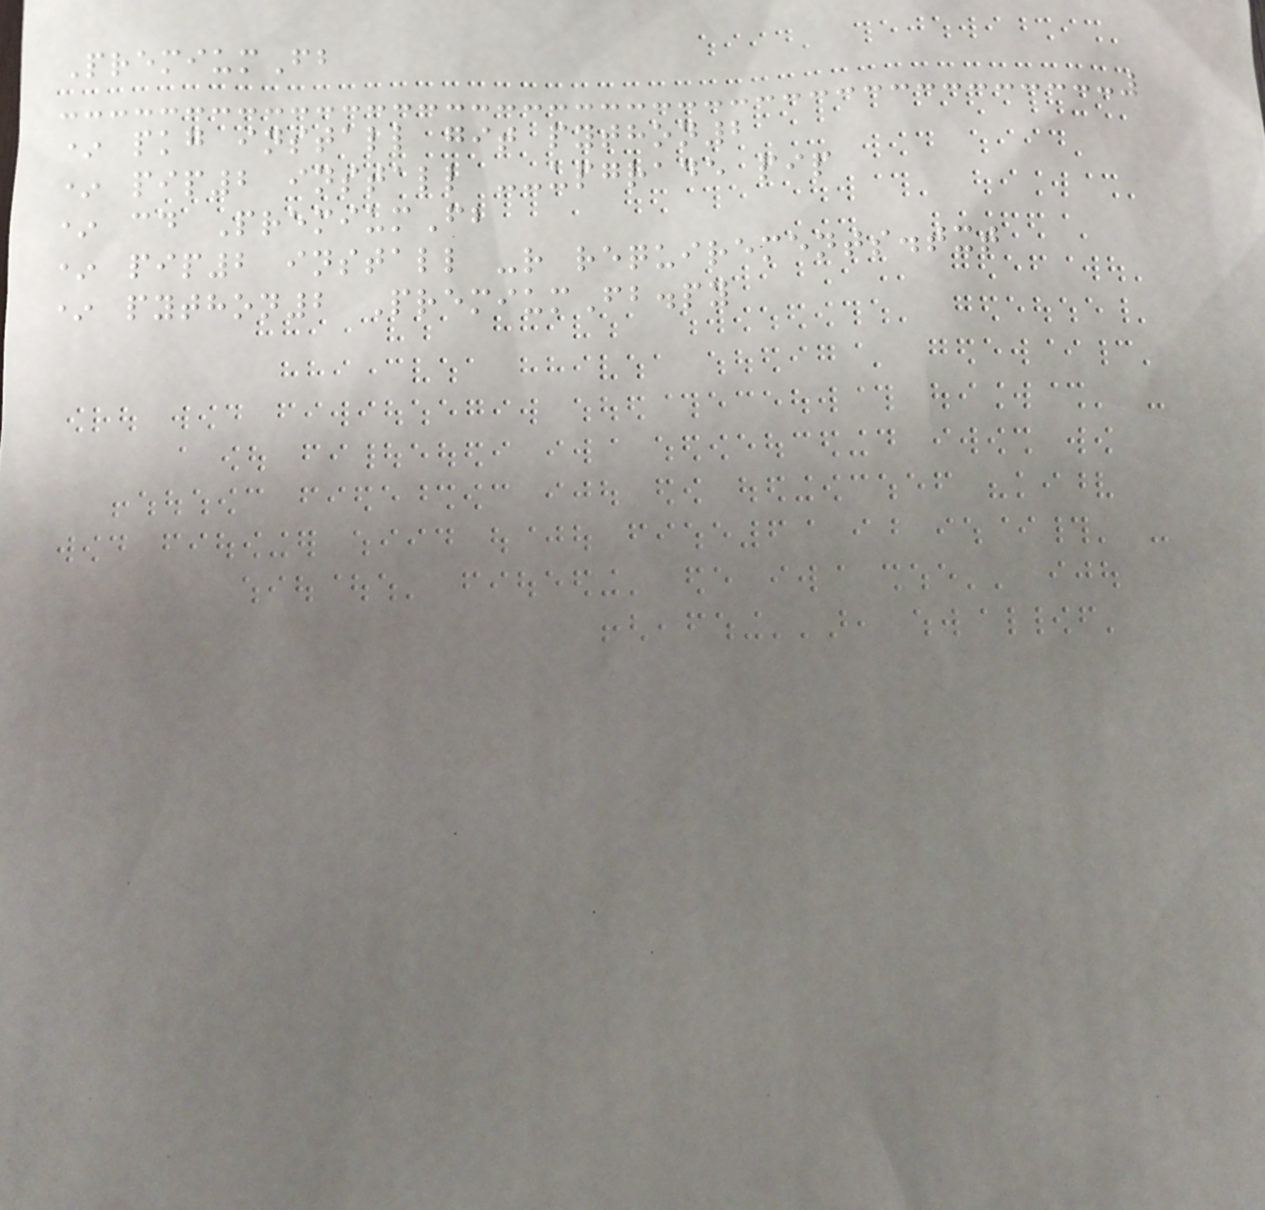PremiumFb
* pkg install git python2
* pip2 install --upgrade pip
* cd PremiumFb
* pip2 install -r requirements.txt
* python2 PremiumFb.py
